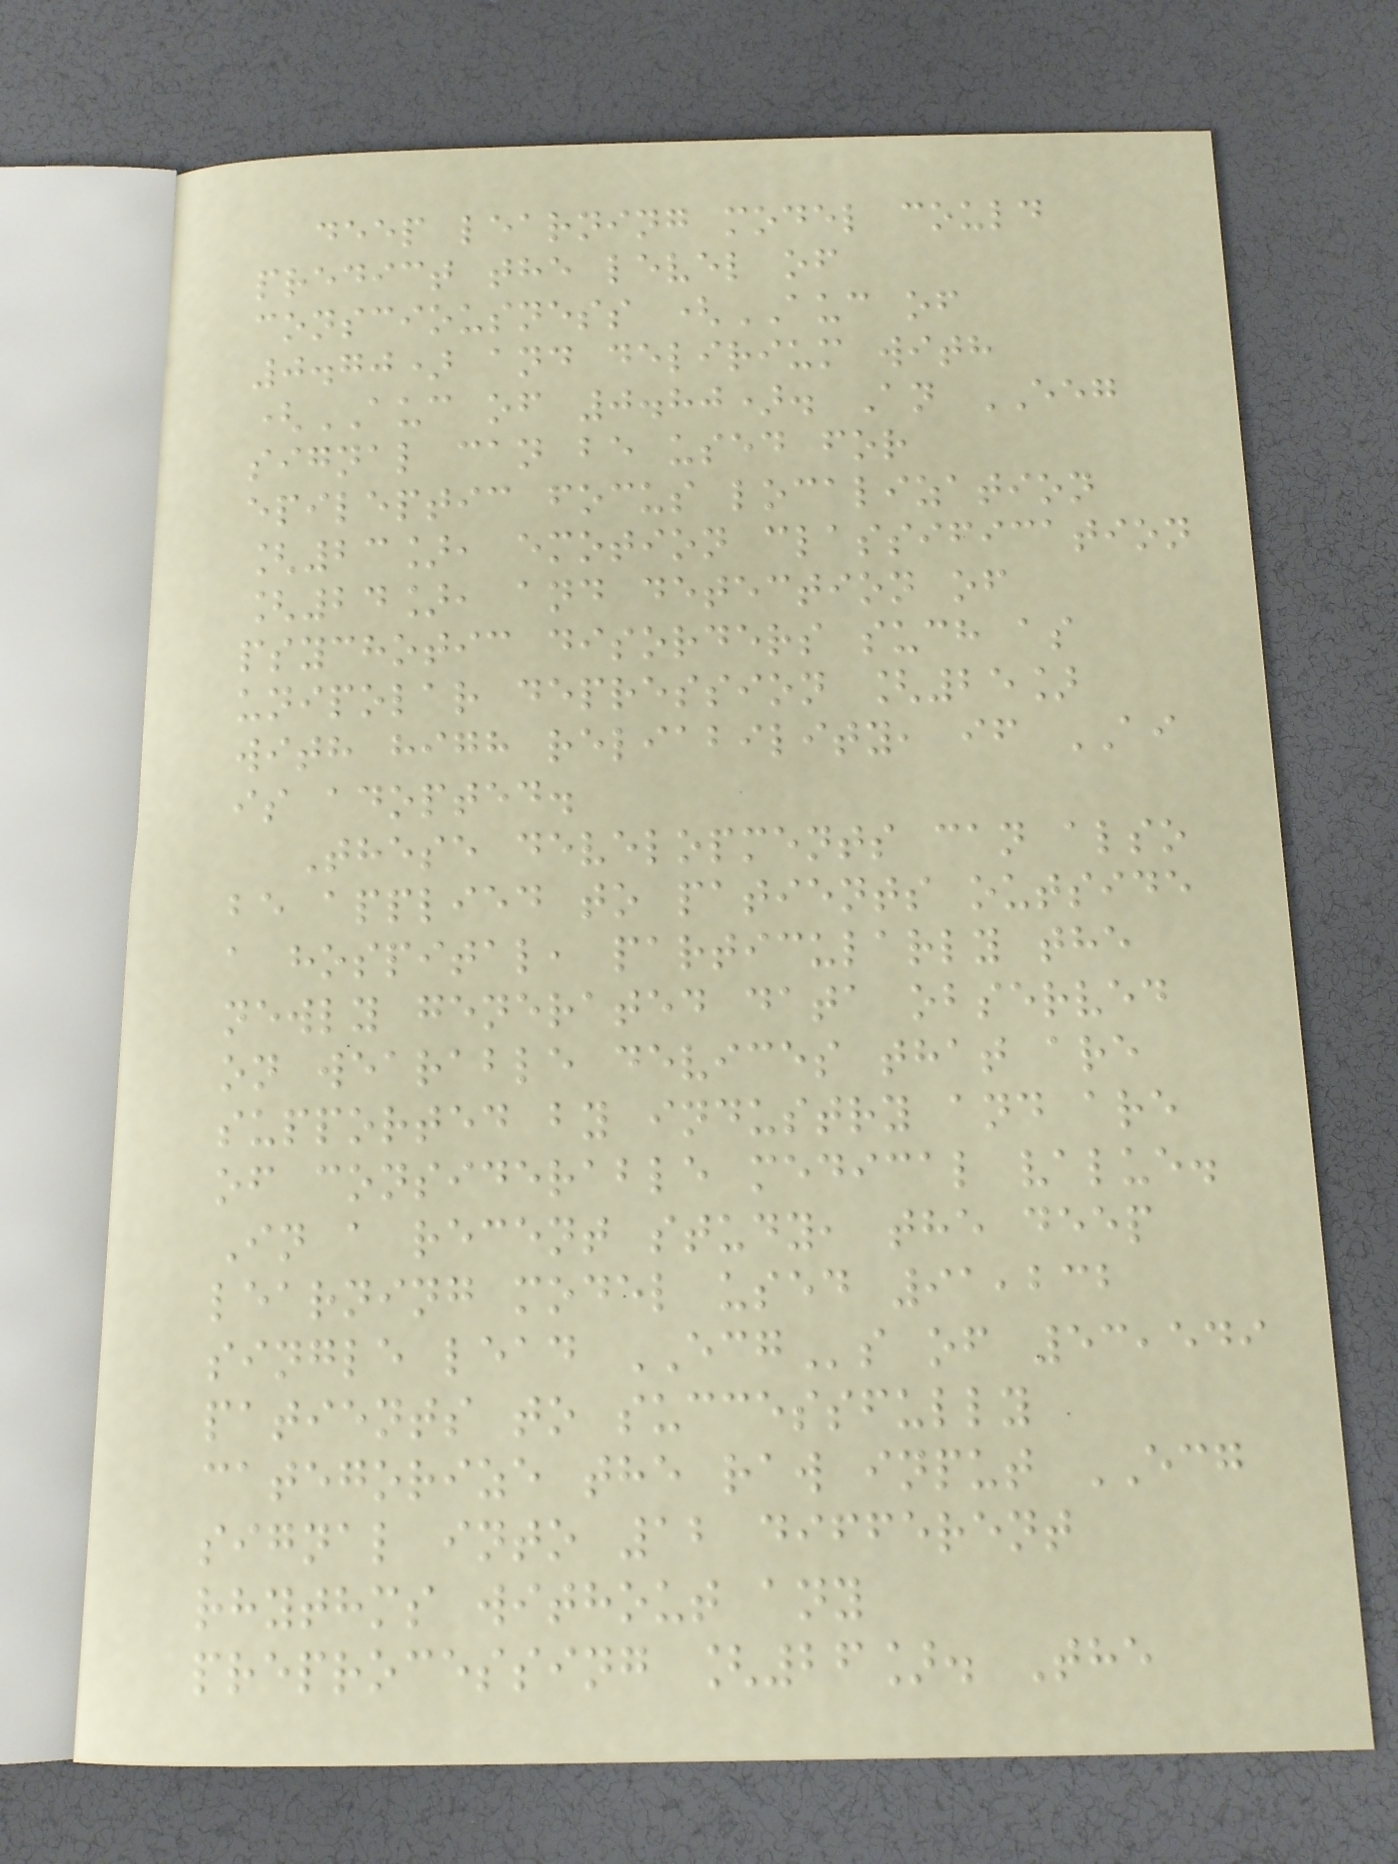deep learning model could
predict the level of
consciousness (AUC of
0.70) and delirium with
(AUC of 0.80). An EEG
signal can be used for
epileptic focus localization
[23], emotion classification
[24], and detection of
psychotic disorders such as
unipolar depression [25]
with high reliability, if AI
is adopted.
These developments can also
be applied to patients outside
a hospital, particularly the
newly generated data observed
on wearable devices that are
supported by industry and are
of considerable medical value.
In a recent study, the deep
learning model used 91,232
single lead ECGs of 53,549
patients to successfully
categorize the raw input ECG
signal into 12 different
rhythms without any
preprocessing [26]. The
